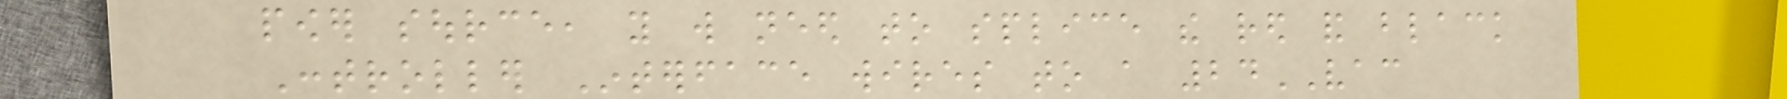power source, you will need to splice the red and black
Controller Interface wires to a 24VAC
